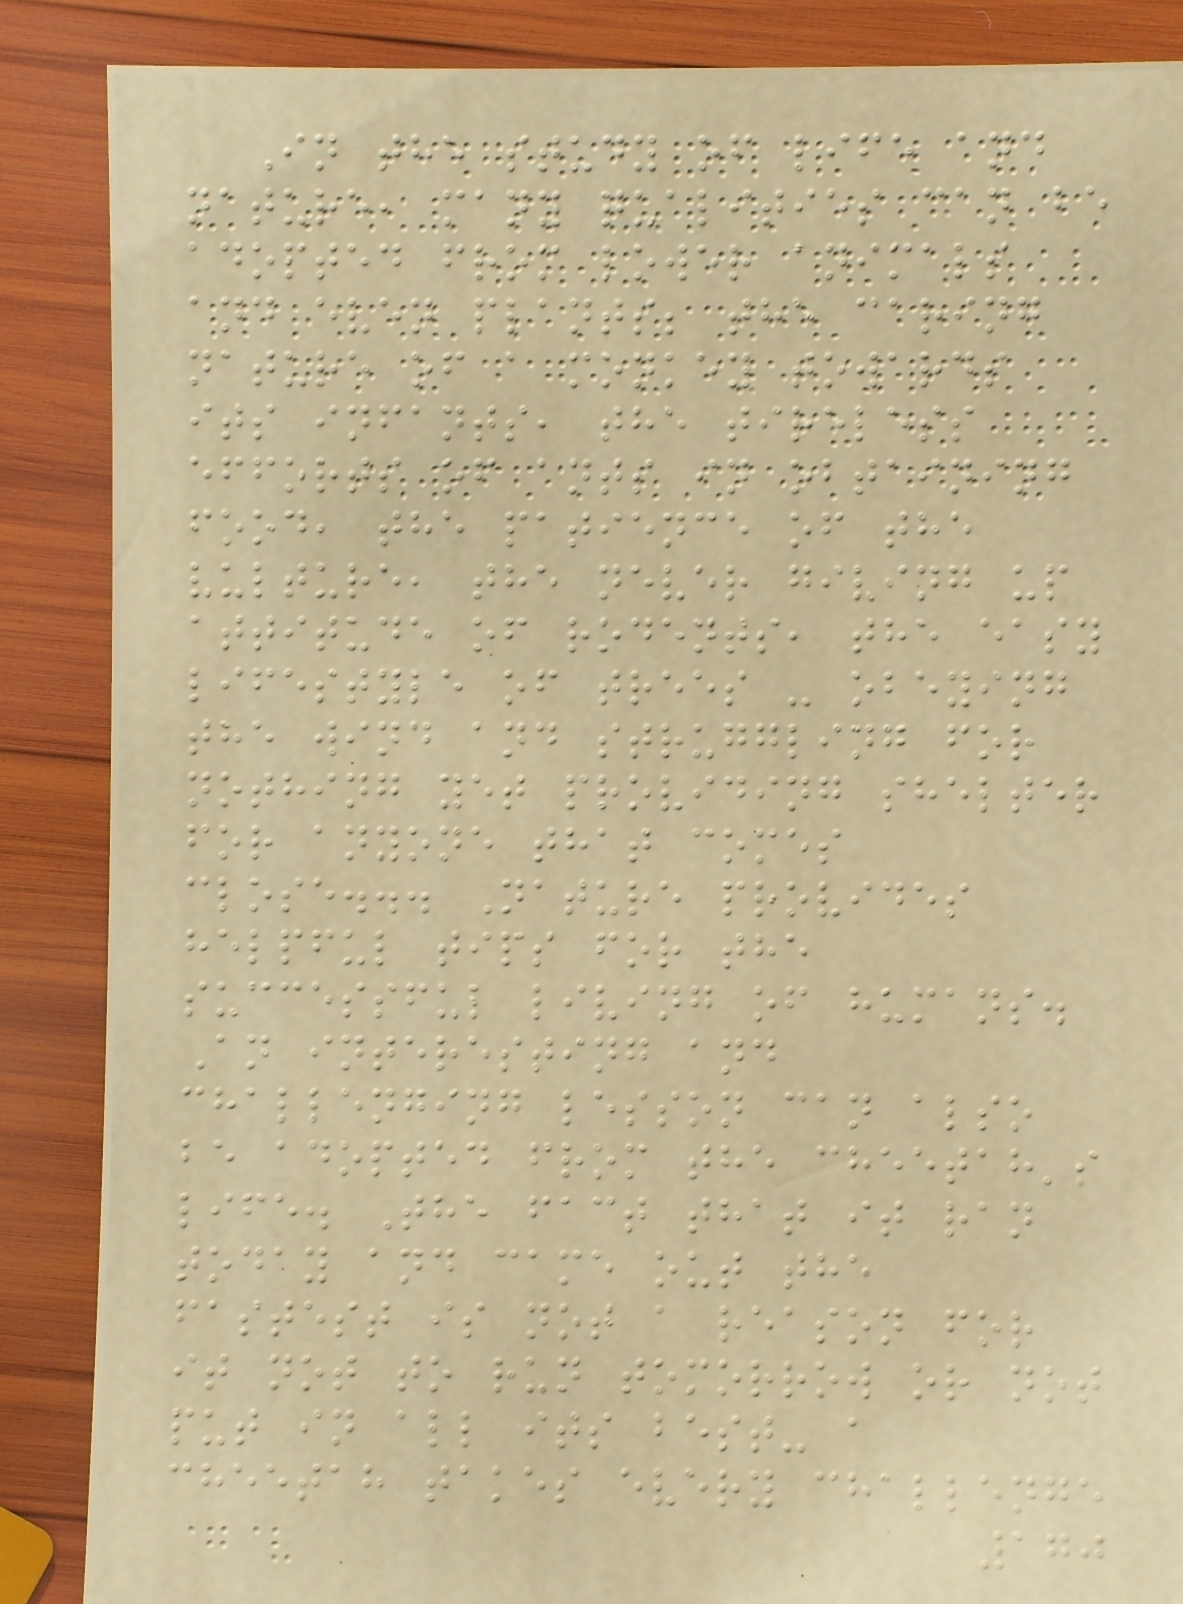In the study of life and
nature, many qualities can be
adopted from lower animals
and even plants; the caring
nature of a monkey towards
its infants, the tireless
efforts of ants in obtaining
food, the patience of the
vulture, the never giving up
attitude of rodents, the easy
lifestyle of trees - obeying
the wind and struggling for
nothing yet providing shelter
for anyone that comes
close... Nature provides
helpful tips for the
successful living of humans.
An interesting and
challenging lesson can also
be adopted from the cheetah's
life. The fact that it ran
today and came out the
fastest is not a reason for
it not to run tomorrow or not
put in all its best- a
cheetah takes every challenge
170
